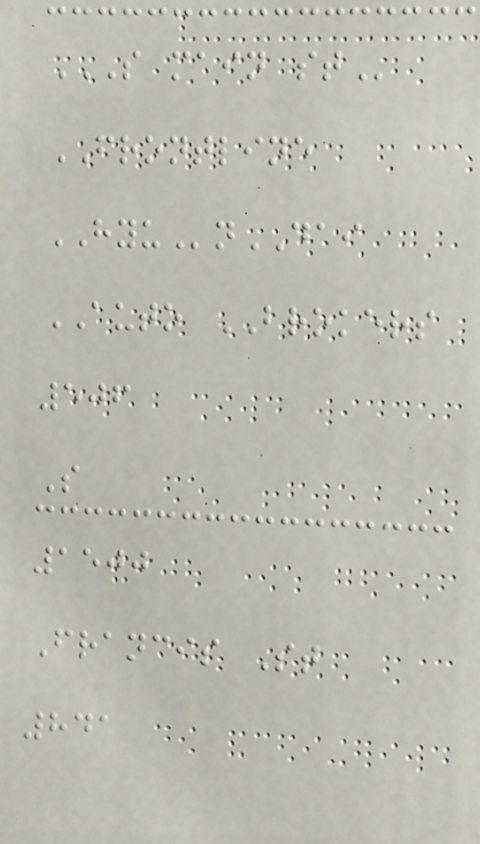S MAIN ST
FRONTLINE
HYUnDAI
AUTO BROKERS
506
S
1500
Francis St
841
